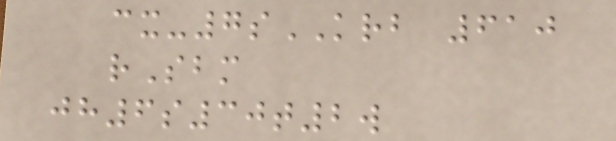cx-7sKRB 610
rSbm
jh6s30t2w
